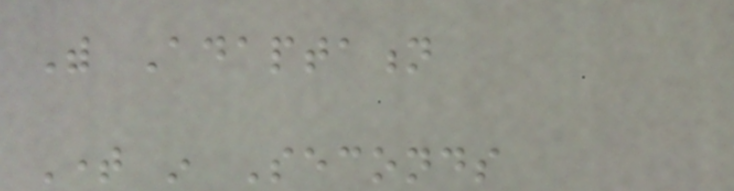With Adaptation
Time in Seconds
